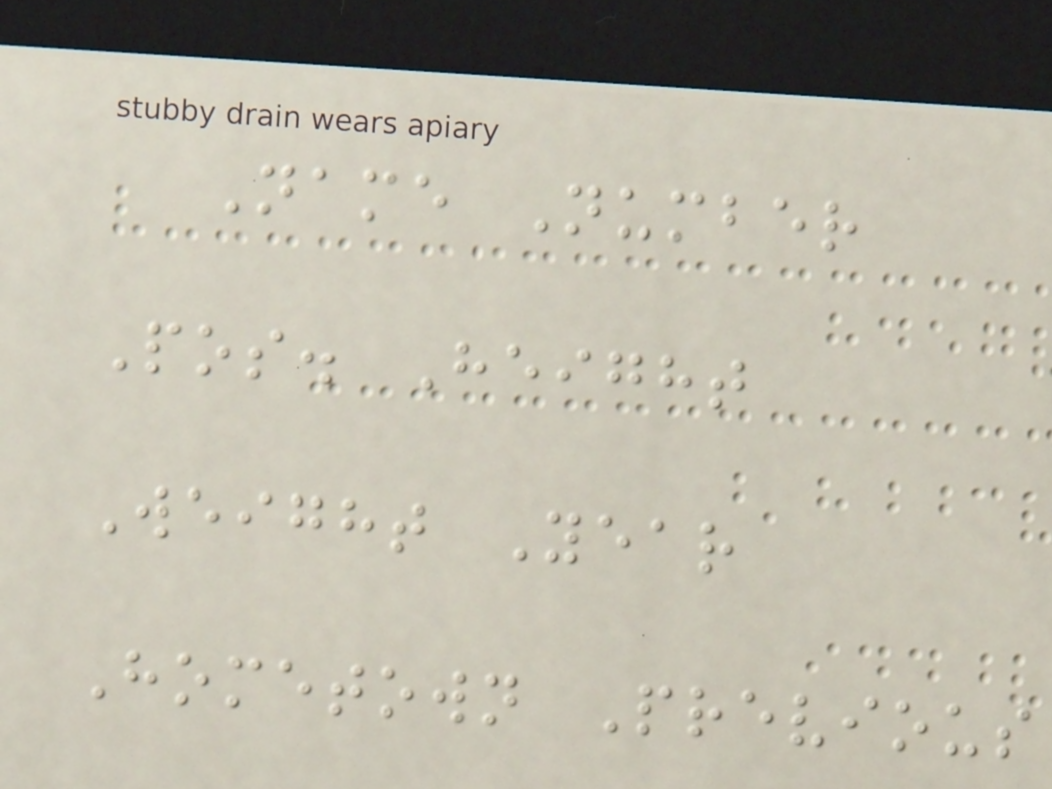Name Number
Pos. Height
Weight Year
Hometown Previous
